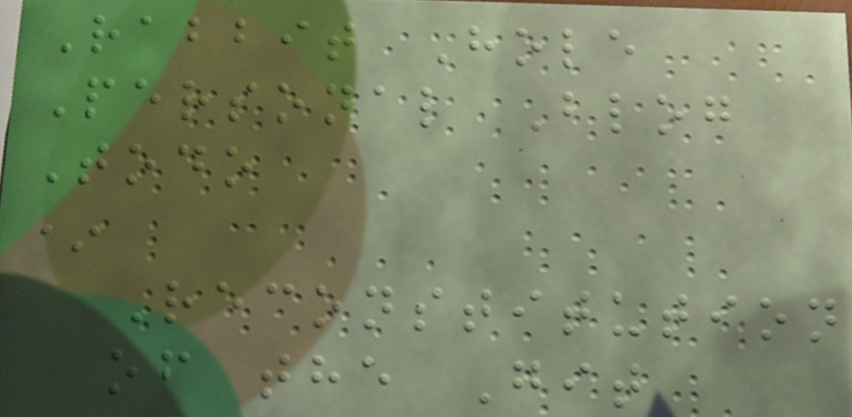Rabbit Hole
Personal Blog
Todo
*
Reconstitution
of the Git
